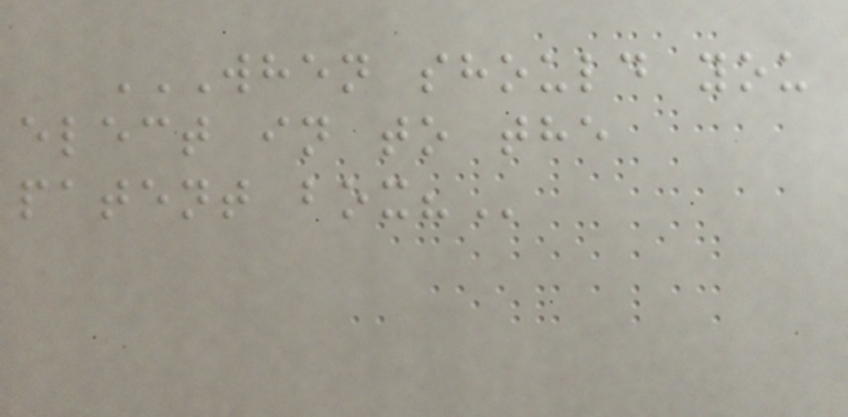WHEN SHOULD YOU
ELECT IN TO THE
PATENT BOX?
